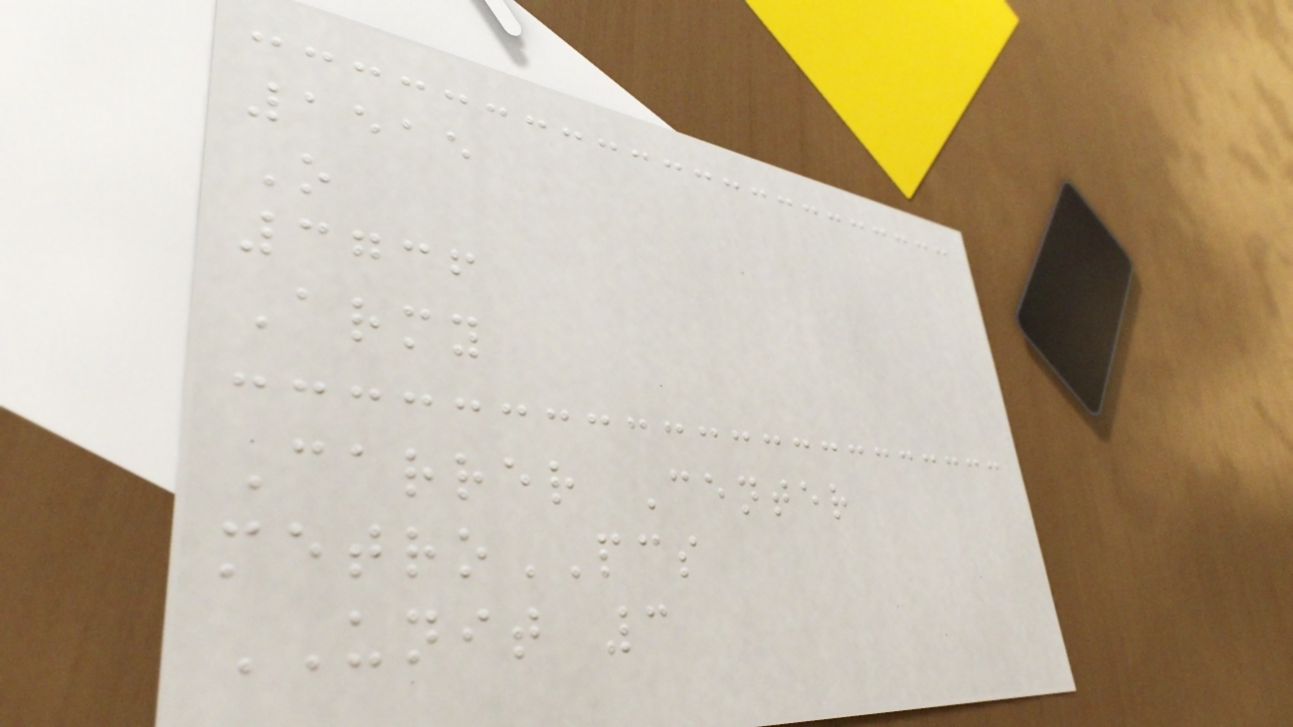1515
O
3736
Army
Carrer Center
metroPCS
UNIT 3
